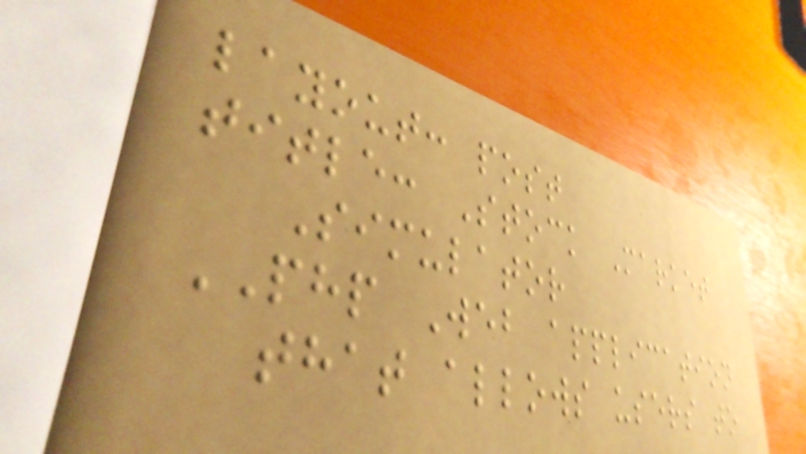layout: post
title: Stock Market
Simulator
PHP Web application
that allows users to
